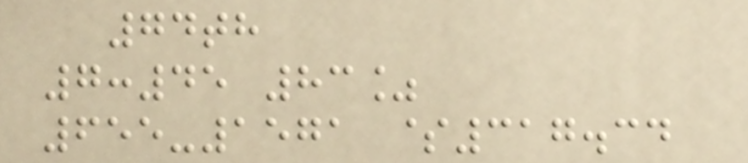74th
7:45 83%
655-1571 $317.34
